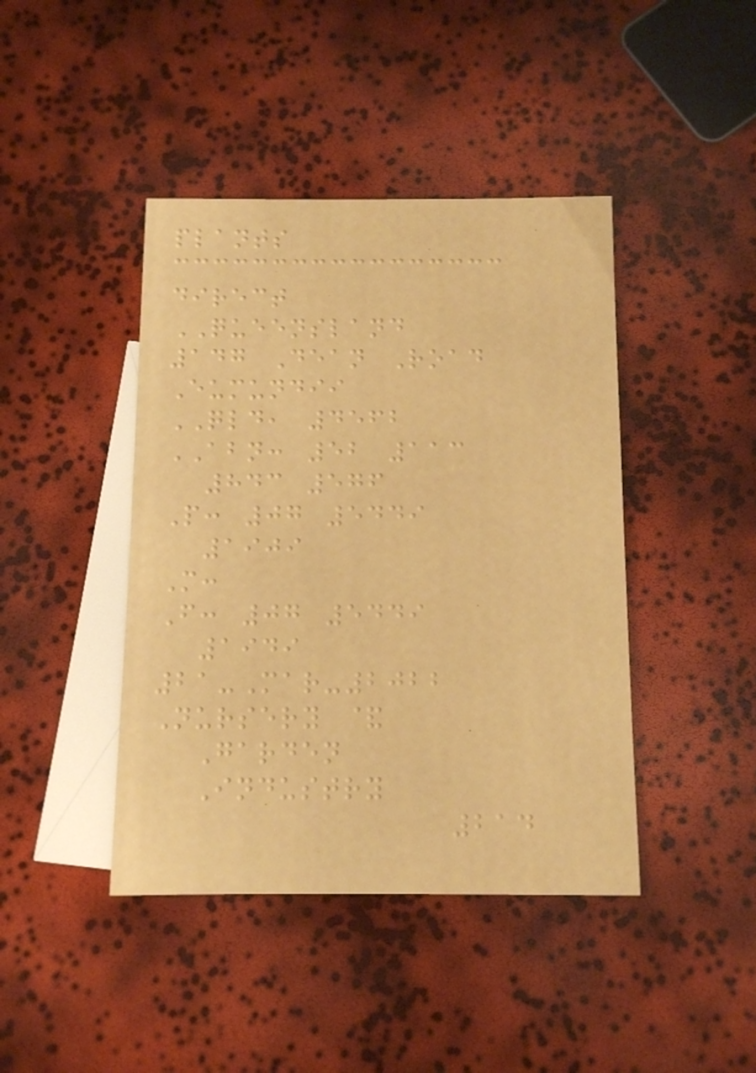plants
direct
QUEENSLAND
147 Dean Road
Eumundii
QLD, 4562
ABN: 52 113
843 576
P: 07 5449
1909
M:
F: 07 5449
1949
21-Mar-2022
Nursery &
Garden
Industry
214
